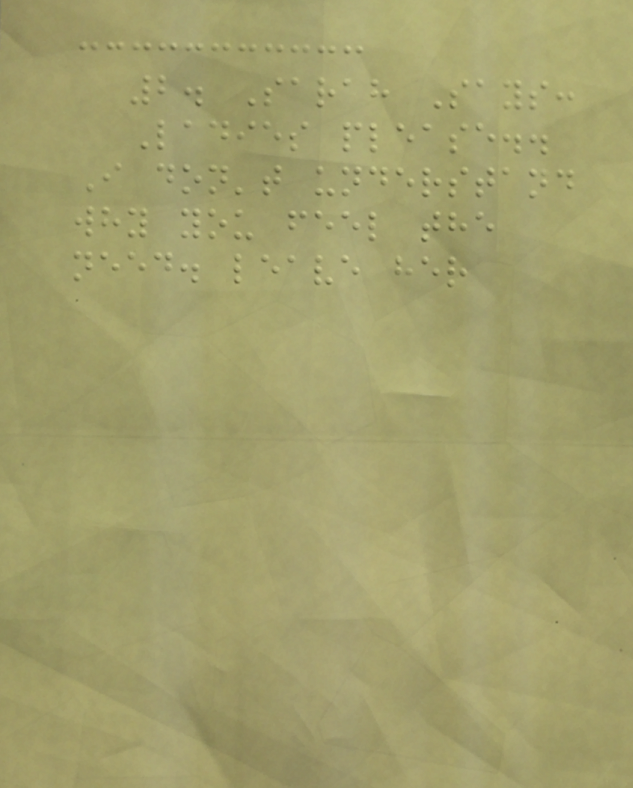2. Sarah Says:
Ladies please..
I don't understand
why you feel the
need. leave her
